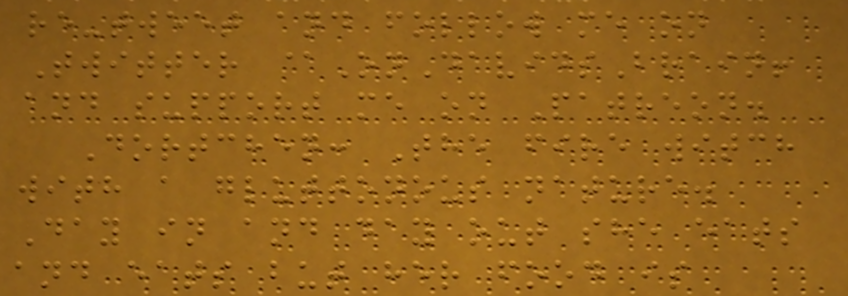re-tweet and follow me on
Twitter @OnDavidsBrain!
and support me on Patreon.
Dortchen: The fire witch
with a gluttonous nature.
Day in and day out she eats
and eats but her food is
